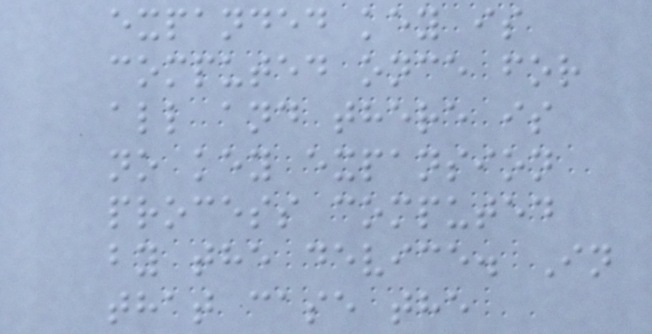expanded key is
computed once for
all and there is
no key expansion
process computed
by the device. In
that case the
